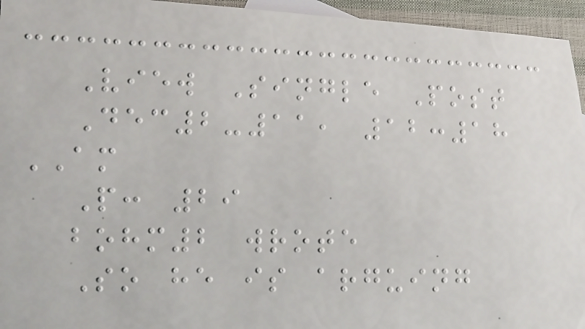View Single Post
Dec2-11, 12:18
AM
P: 29
bohm2 wrote
So he is arguing
